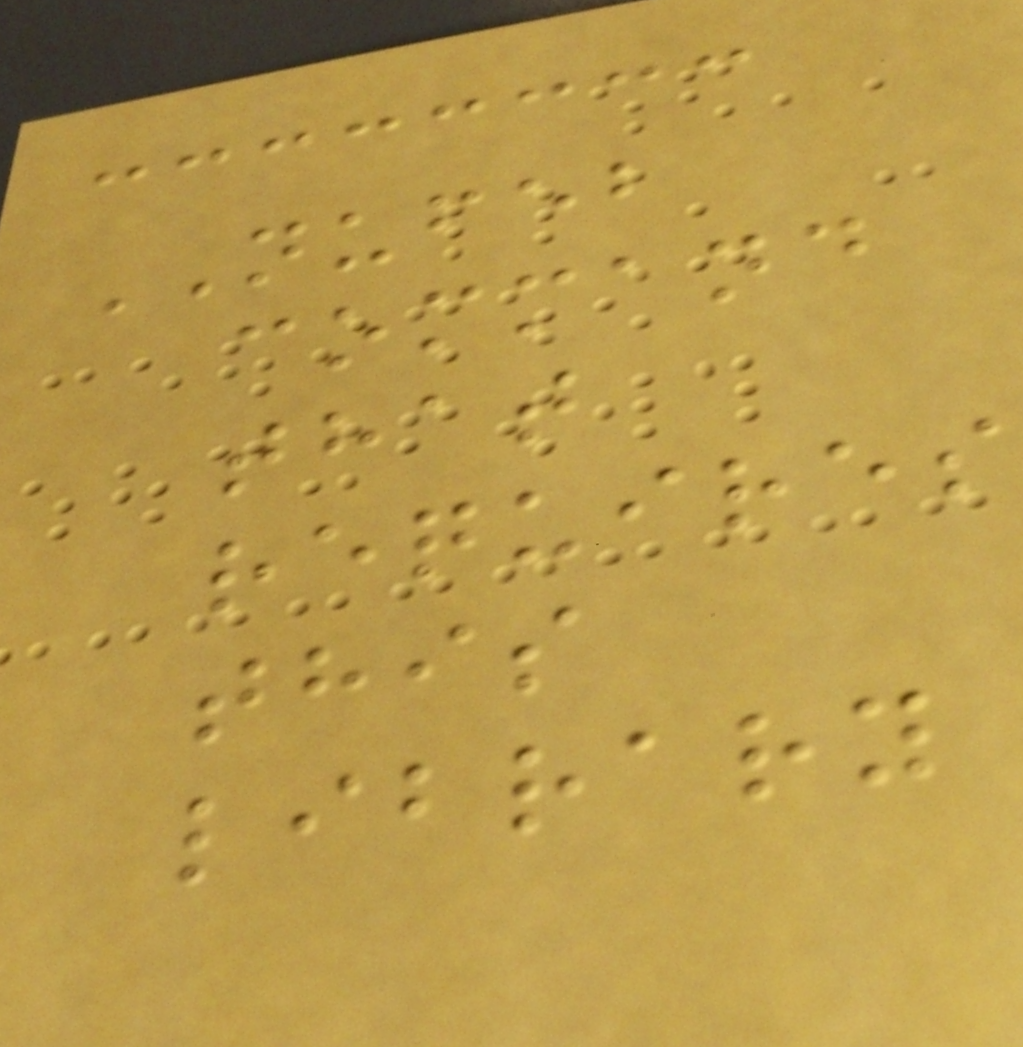NUFEB
command
that
requires
this
library
